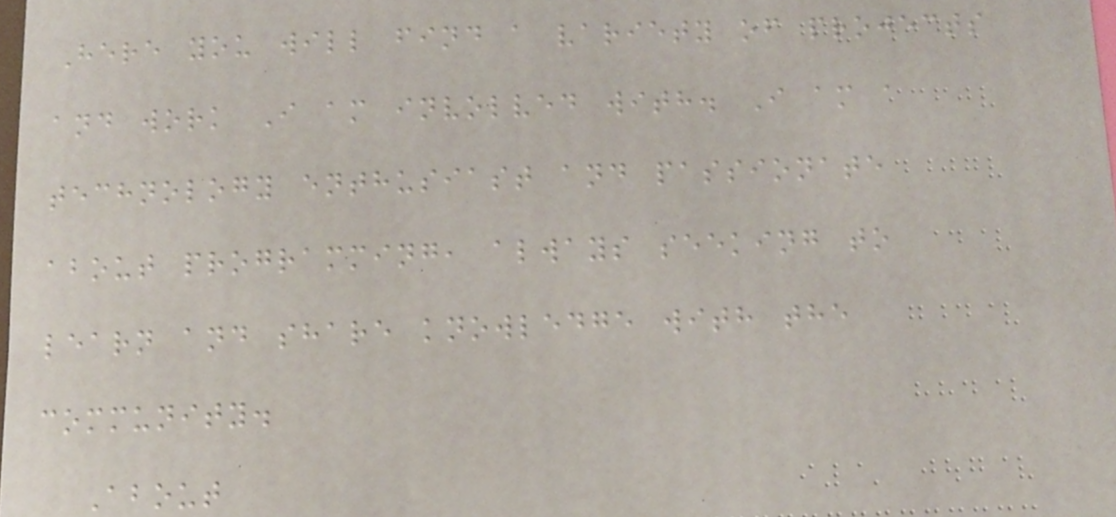Here you will find a variety of projects
and work I am involved with. I am a
technology enthusiast and passionate
about programming, always seeking to
learn and share knowledge with the
community.
About
